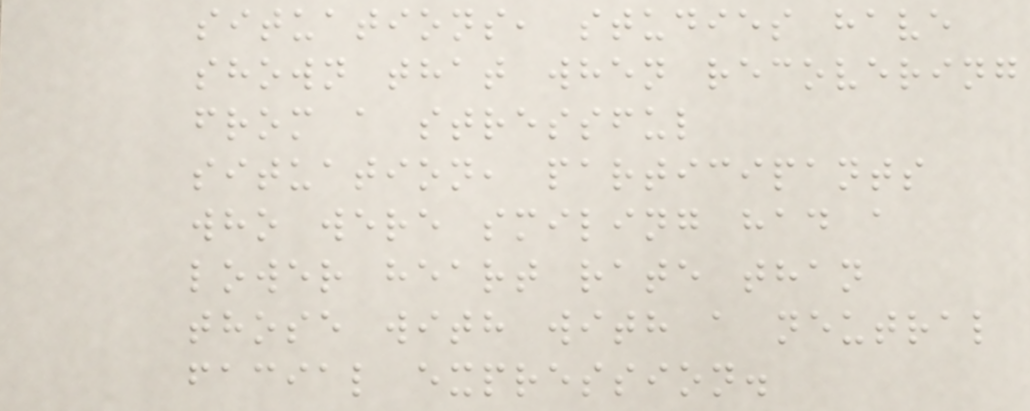situations, studies have
shown that when recovering
from a stressful
situation, participants
who were smiling had a
lower heart rate than
those with with a neutral
facial expression.
